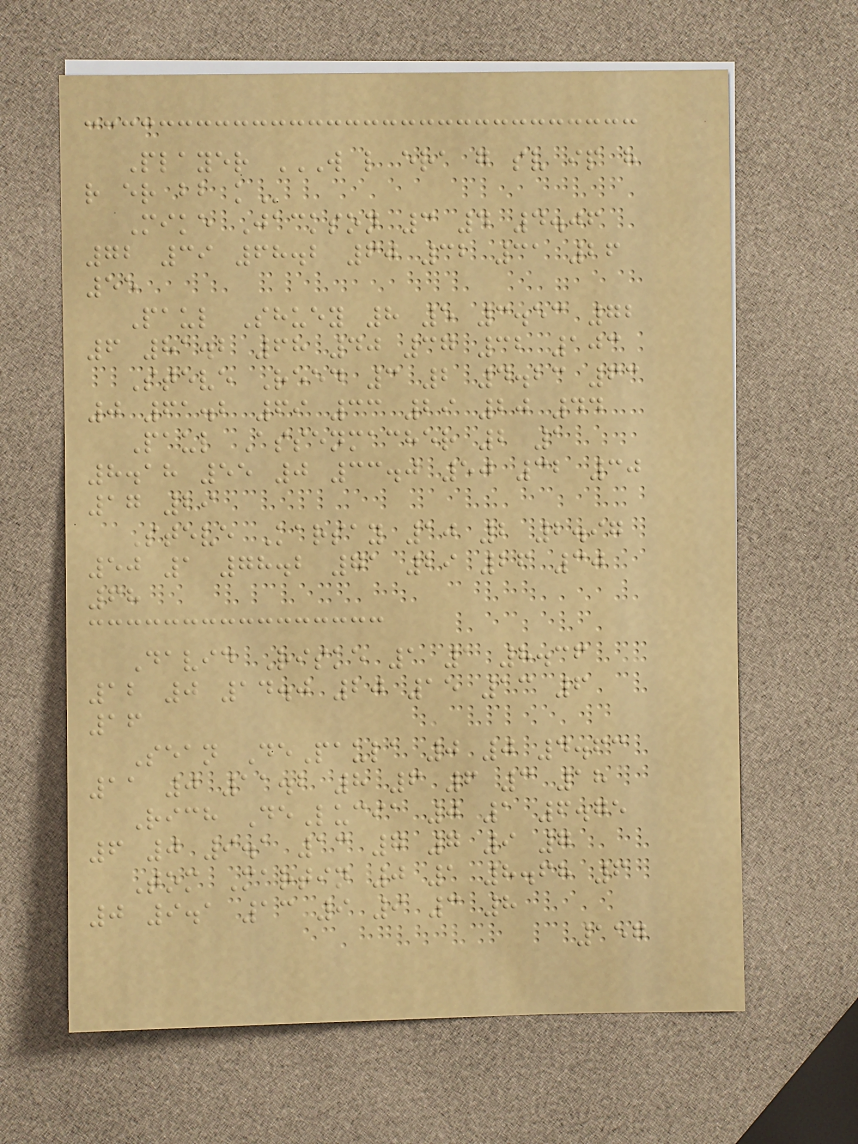Player W L ERA G SV IP H
R ER BB K
Mike Jackson 3 4 4.06
72 39 68.2 60 32 31 26
55
Paul Shuey 8 5 3.53 72
6 81.2 68 40 37 32 103
Steve Reed 3 2 4.23 63
0 61.2 69 33 29 20 44
Paul Assenmacher 2 1
8.18 55 0 33.0 50 32 30
17 29
Steve Karsay 10 2 2.97
50 1 78.2 71 29 26 30
68
David Riske 1 1 8.36
12 0 14.0 20 15 13 6
16
Sean DePaula 0 0 4.63
11 0 11.2 8 6 6 3 18
Rich DeLucia 0 1 6.75
6 0 9.1 13 7 7 9 7
Tom Martin 0 1 8.68 6
0 9.1 13 9 9 3 8
157
